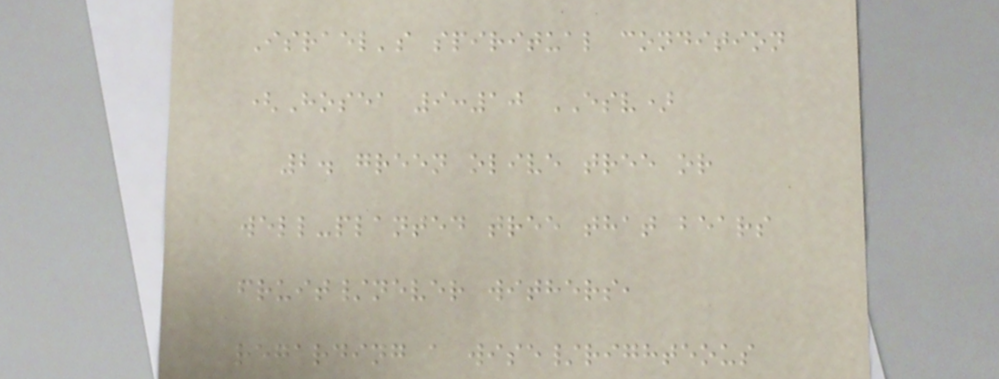Israel's spiritual condition
(Hosea 9:10 ESV)
2. green olive tree or
well-planted tree that bears
fruit/never withers,
regarding a wise/righteous
